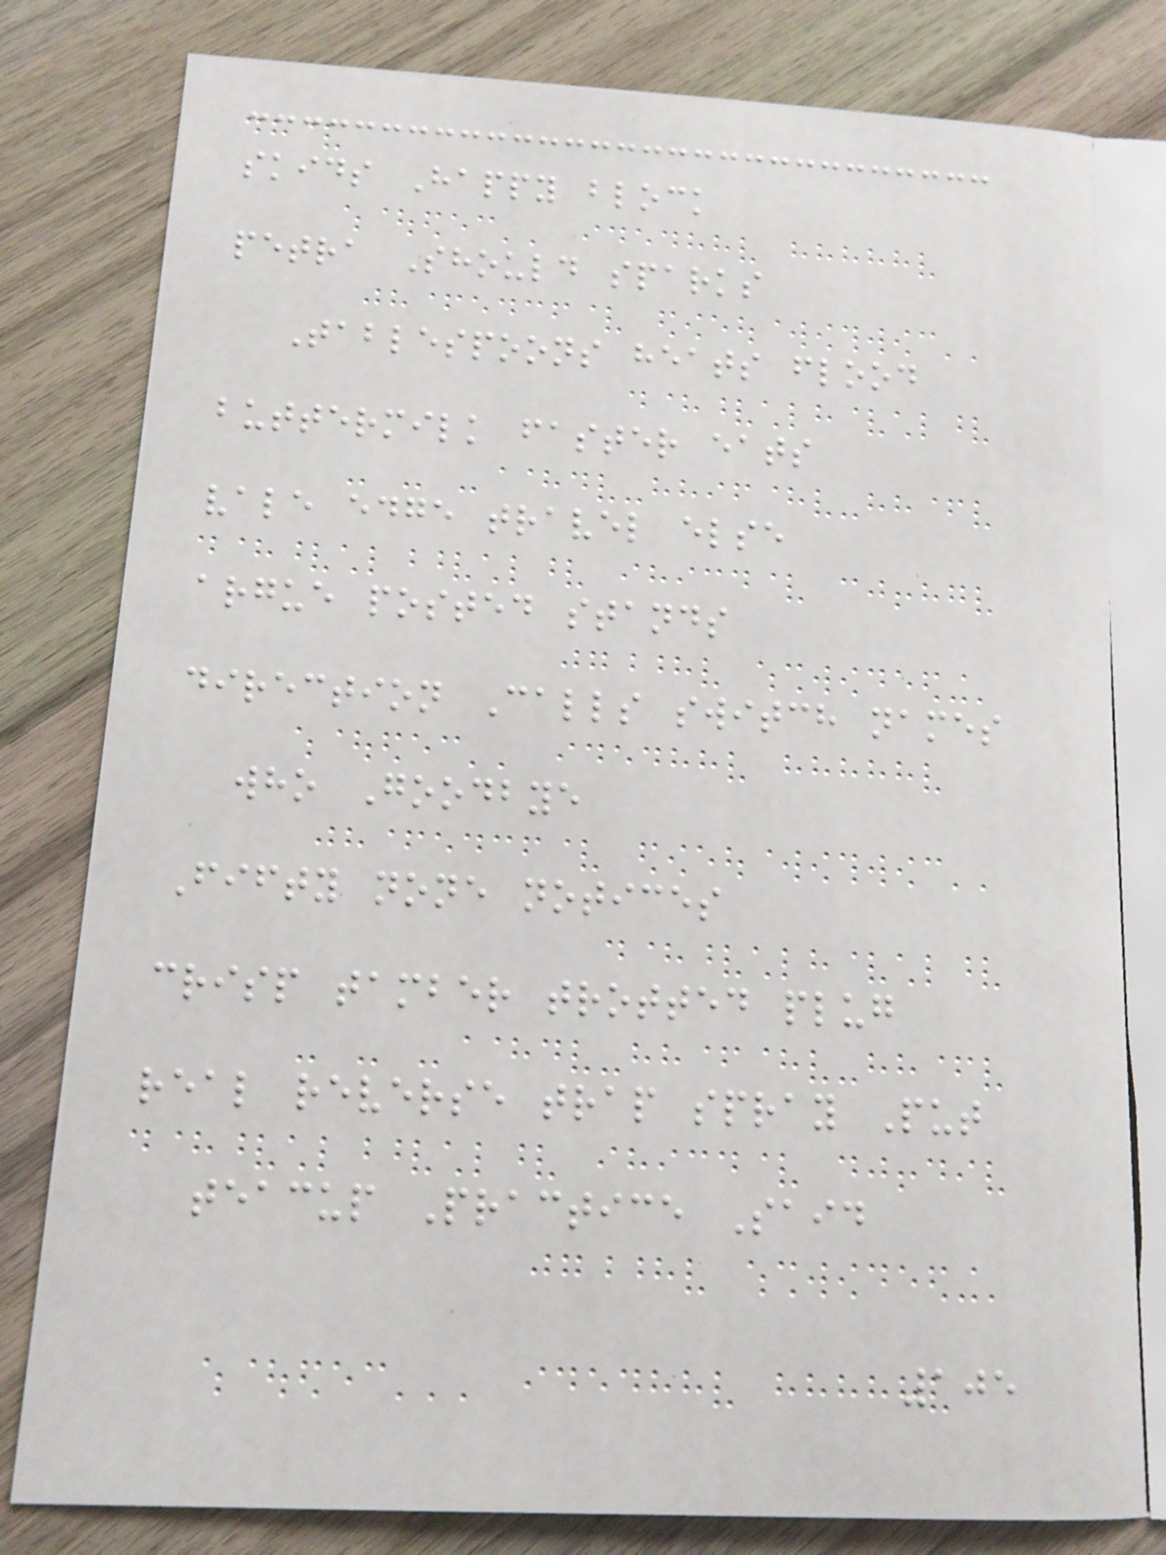skids Happy block
petra Should sparks
Tablespoons heats flood
buttermilk faster eats
vale edge travel else
argue posted stands
direction Calls switch names
who Goodbye
Fifty none notices
crisp tamber trotted plug
real reverse trap spray Put
teacup Practice Said
105
